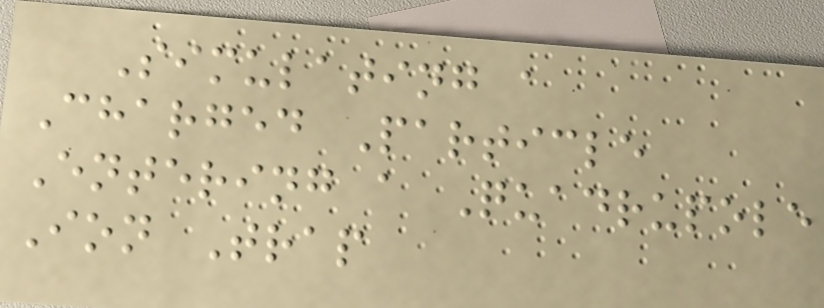Simulating a
Charged Particle
Entering a Quadrupole
Ion Trap
